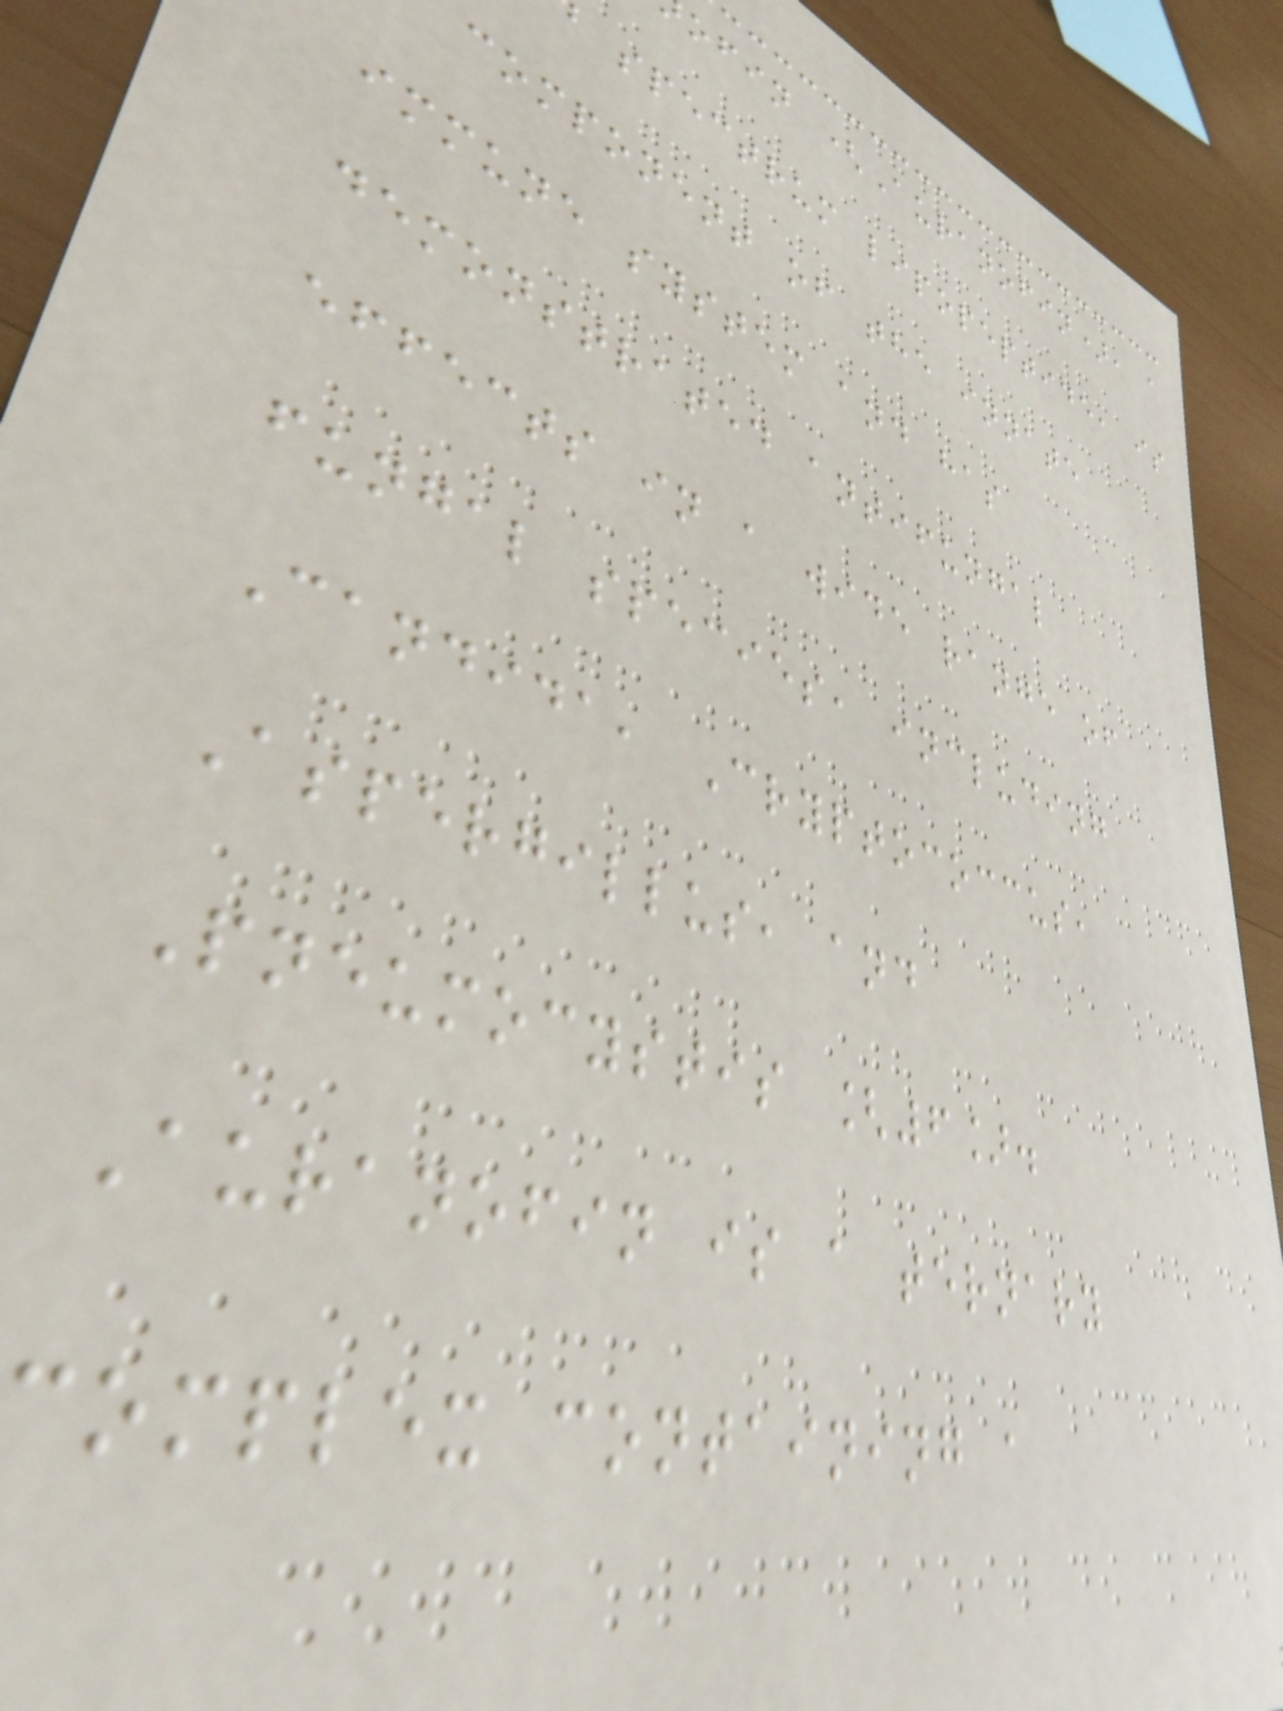ofin (Auranofin), a
spectrum lipopeptide, is
component of the innate
immune system and has
demonstrated antifungal
effects in a wide range of
fungal species, including
Candida, Cryptococcus,
Aspergillus, and
Pneumocystis [6].
Auranofin is a ternary
omplex containing a
